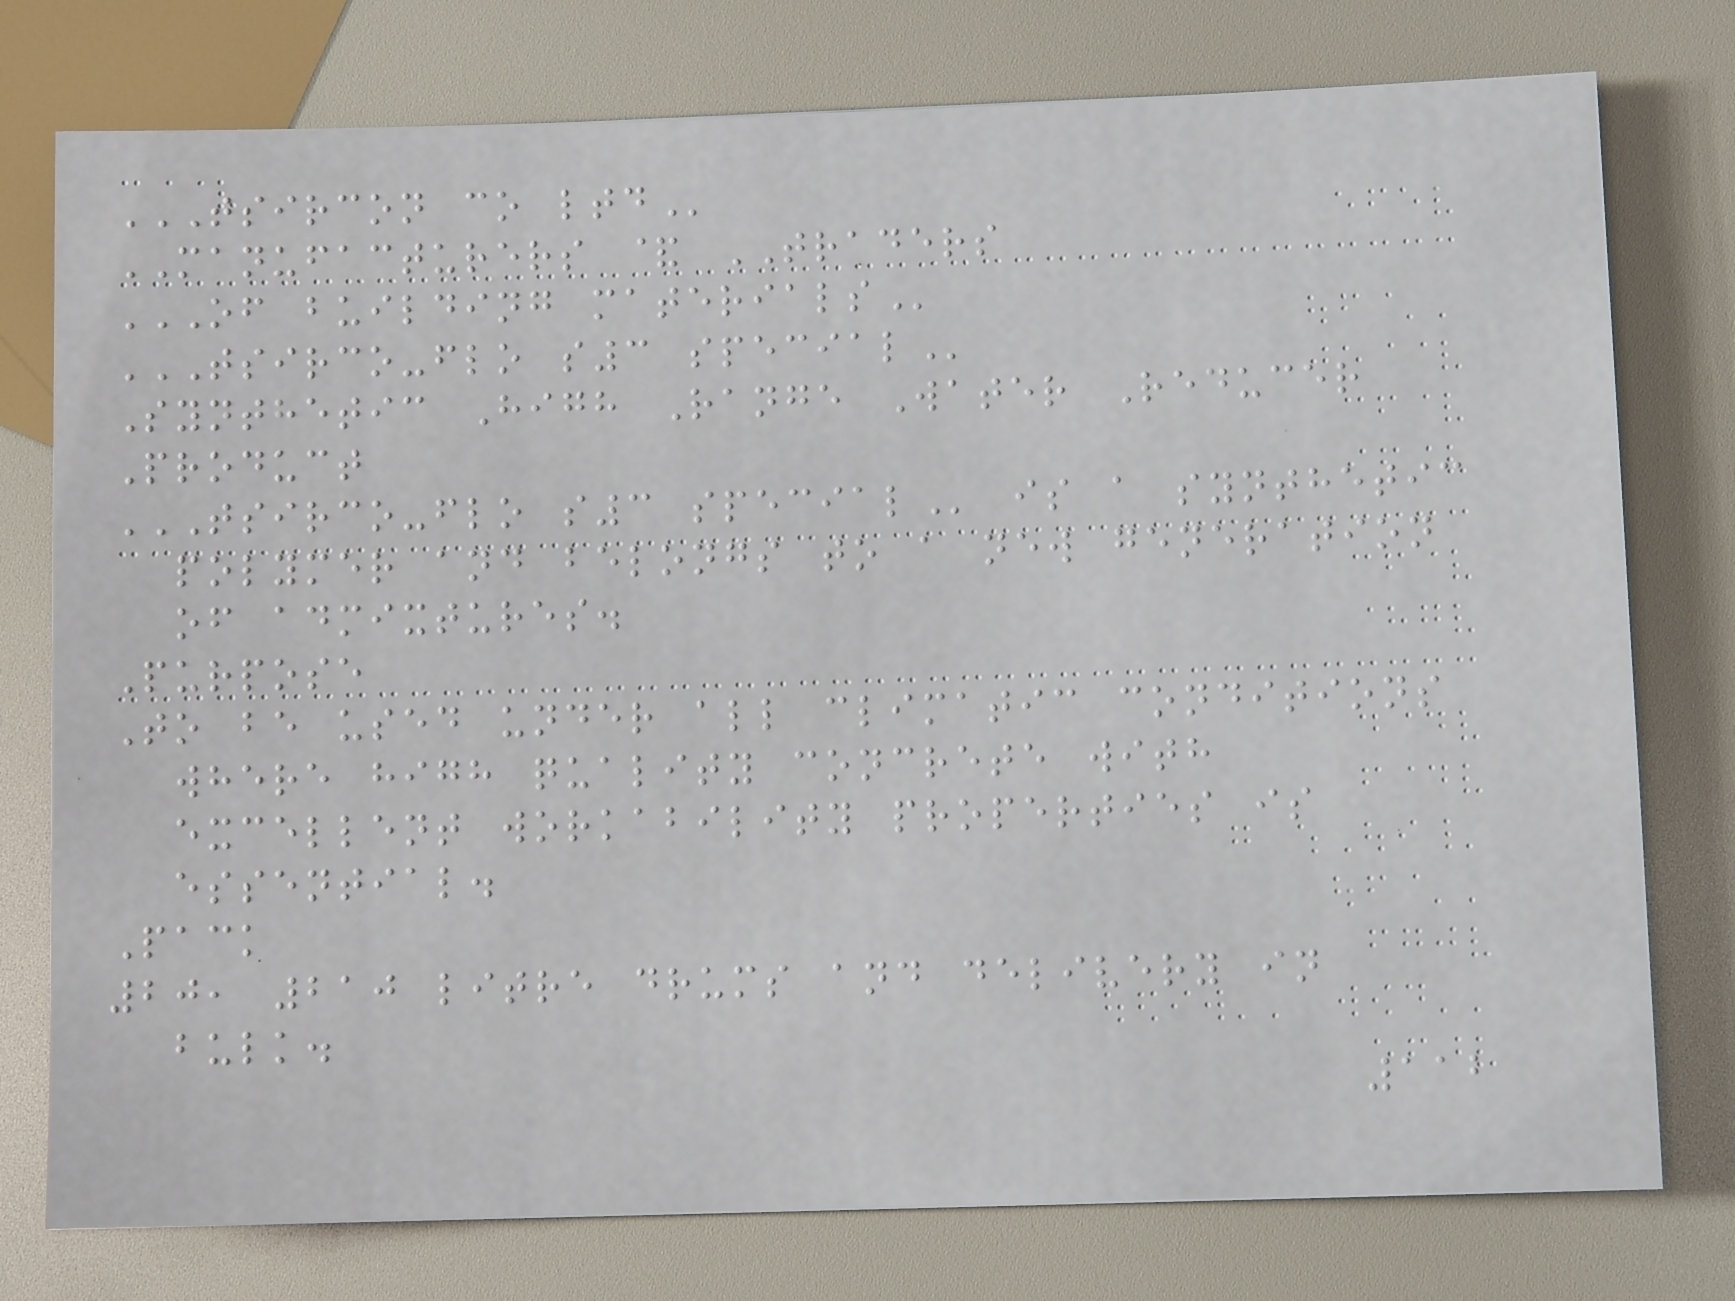TSIRCON CO LTD
MANUFACTURERS & TRADERS
OF BUILDING MATERIALS
TSIRCO-FLO S3 SPECIAL
Synthetic High Range Water Reducer
Product
TSIRCO-FLO S3 SPECIAL is a synthetic
polymer and belongs to a new generation
of admixtures.
Purpose
To be used under all climatic conditions
where high quality concrete with
excellent workability properties is
essential.
Pack
20, 210 litre drums and delivery in
bulk.
112
